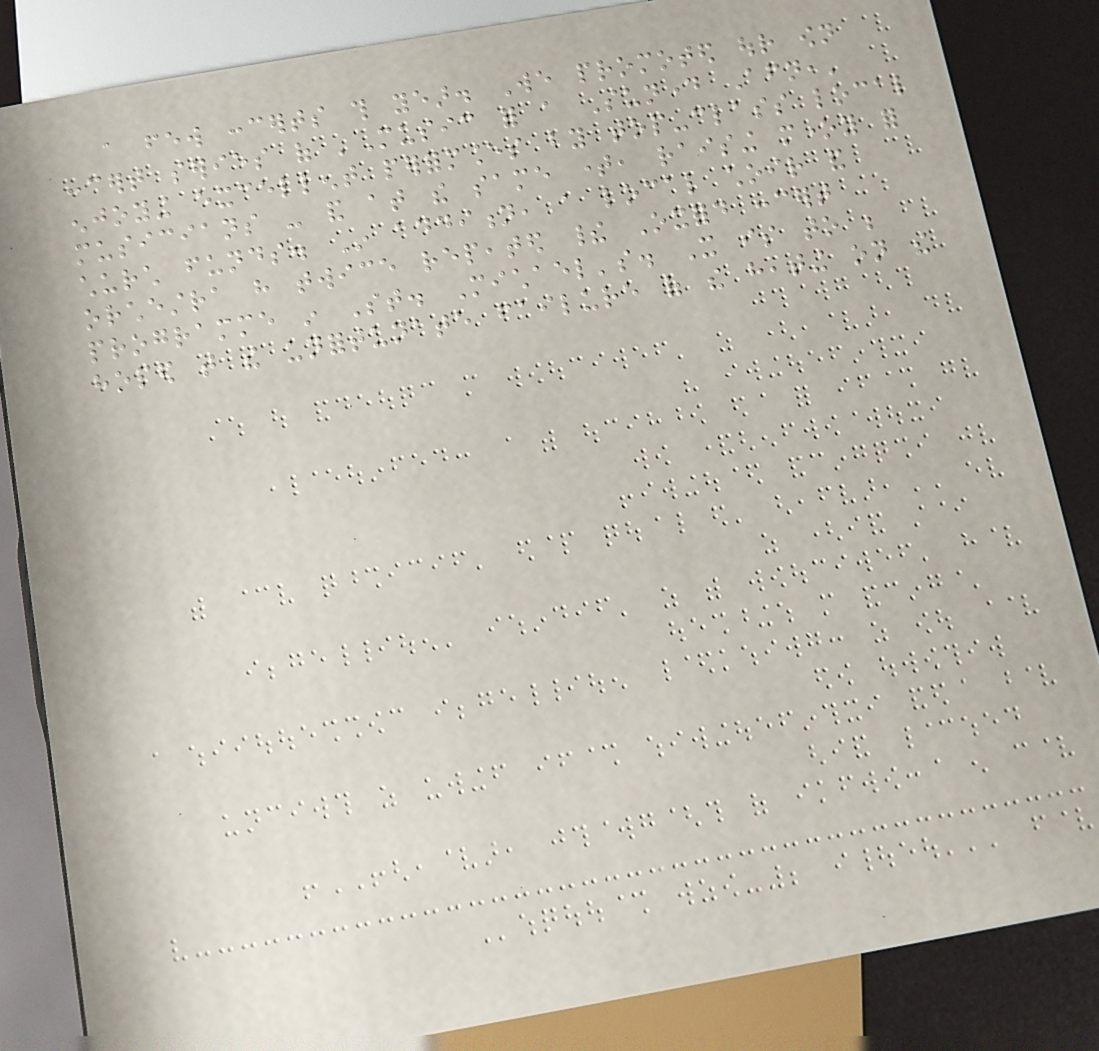a few concerts this year. We promoted our own
concert series of 'Music for a Sunday Afternoon,'
enjoying excellent performances by top-class local
musicians - and at the same time, raising money for
church funds. In addition, a local choir and
orchestra have twice repeated their Oxford concert
programme in St. Michael's. It is to be
hoped that the unfortunate failure of the heating on the
